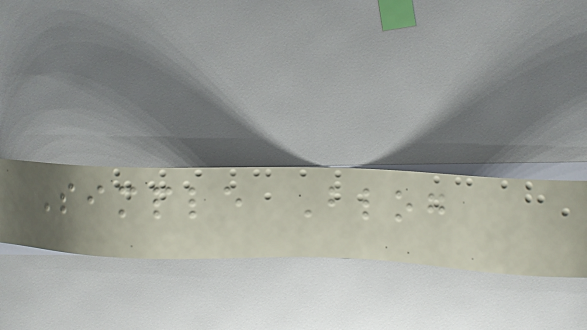Simple Blog
